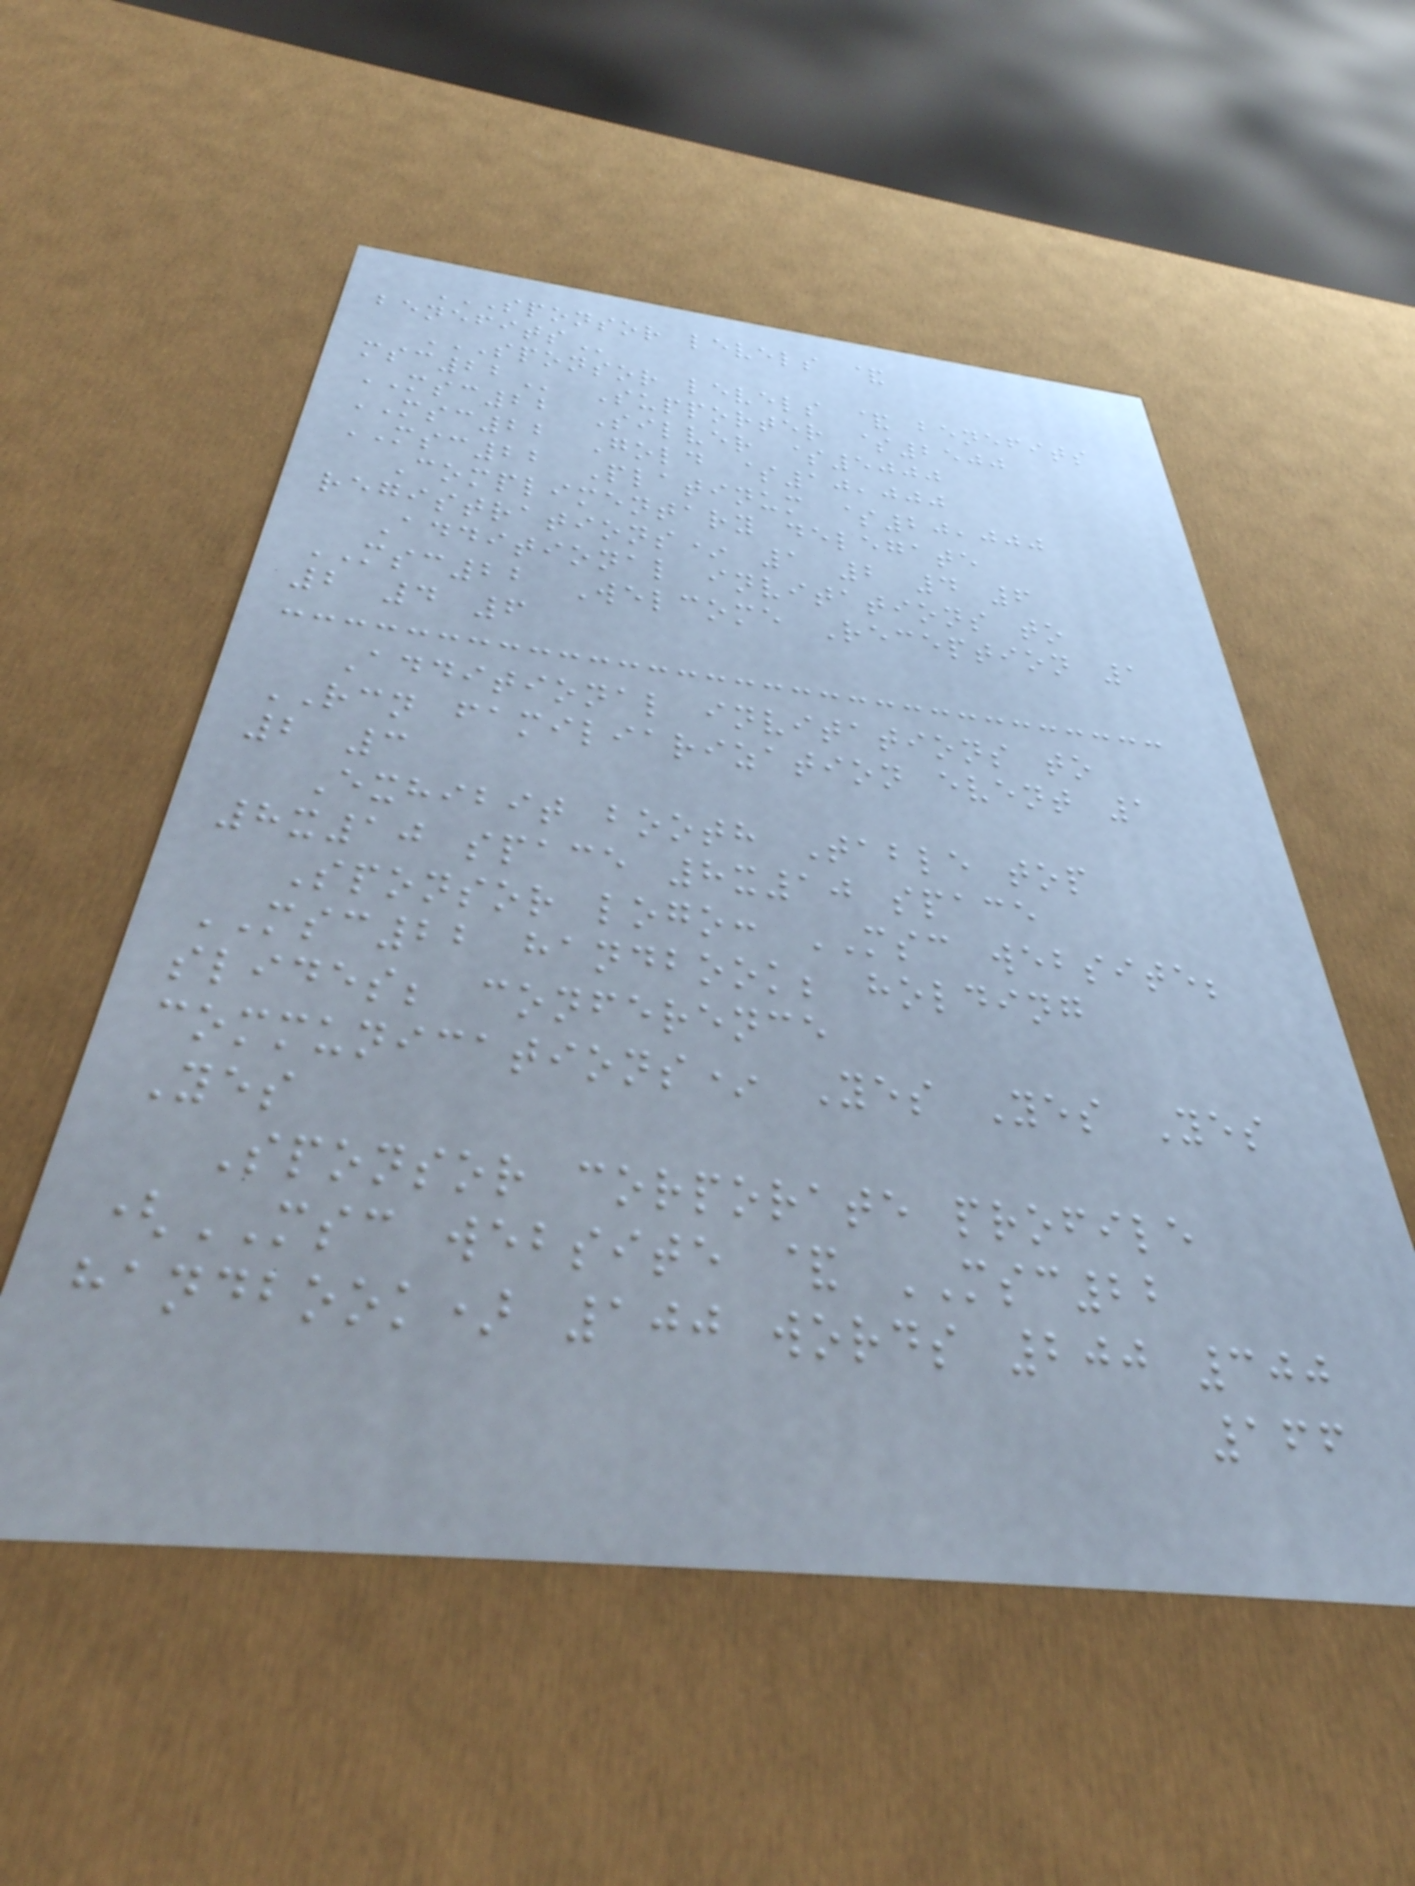SPONSOR LEVELS &
BENEFITS
SPONSOR LEVELS & BENEFITS
MSC22 Supporter $2500
MSC22 Silver $5000
MSC22 Gold $10,000
MSC22 Platinum $20,000
Complimentary delegate
registrations* 1 2 4 6
Additional invitations to
MSC22 Welcome Reception 1
2 4 6
Additional invitations to
RCN familiarization event 1
2 3
Exhibit booth Table top
8x10 space 8x10 space
Sponsor logo: MSC website;
MSC22 handbook; holding
slides; conference
communications* Yes Yes Yes
Yes
Sponsor corporate profile
(MSC website & MSC22
handbook) 100 words 200 300
166
